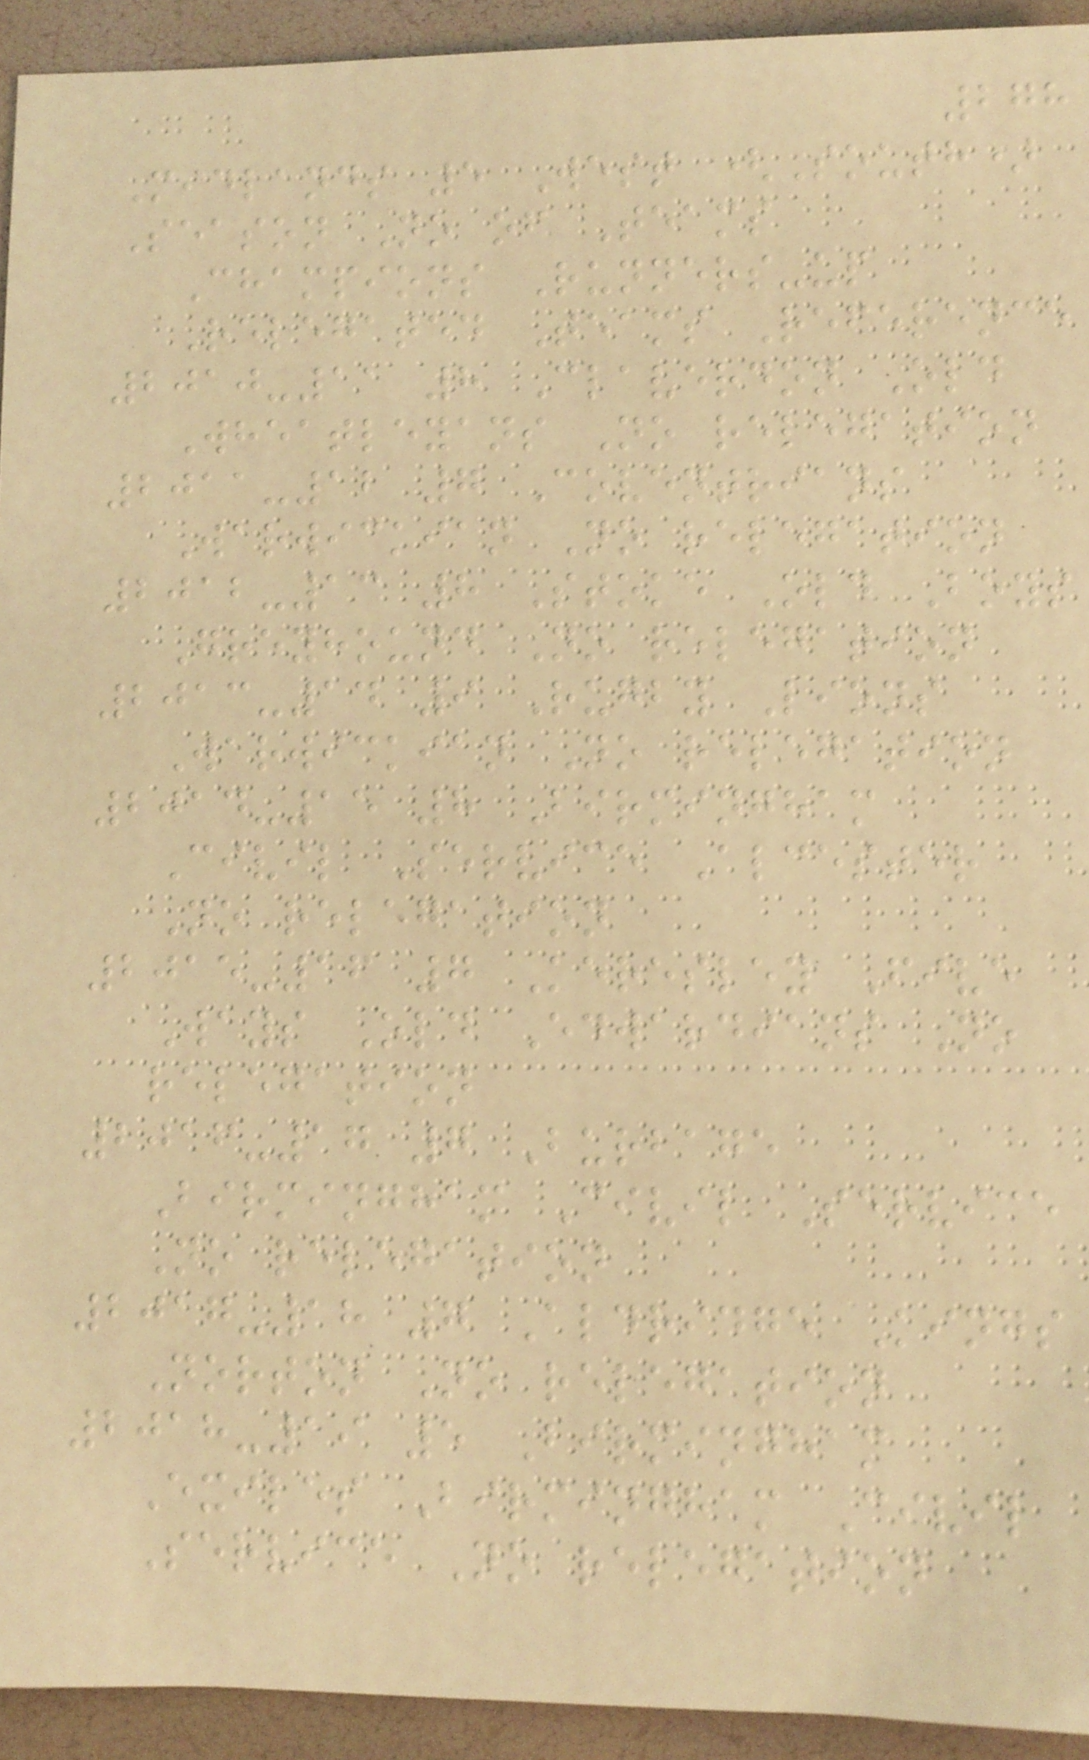278
Midlands 5 West (South)
Season No of Teams
Champions Runners-up
Relegated Teams Reference
2010-11 8 Claverdon Old
Wheatleyans No relegation
2011-12 7 Coventrians
Warwickian No relegation
2012-13 8 Stoke Old Boys
Greyhound No relegation
2013-14 9 Rugby Lions
Warwickian No relegation
2014-15 8 Birmingham
Civil Service Alcester
No relegation
2015-16 7 Keresley Five
Ways Old Edwardians No
relegation
2016-17 7 Burbage
Birmingham Civil Service
No relegation
2017-18 7 Aldridge Kings
Norton No relegation
2018-19 5 Birmingham
Exiles Birmingham Civil
Service No relegation
